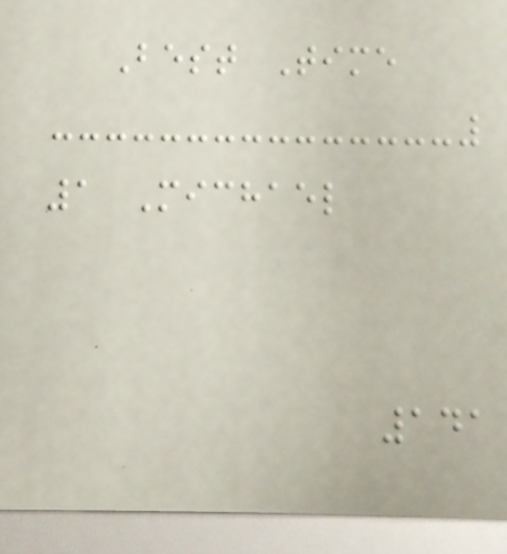Best Time
1 Michael
141
